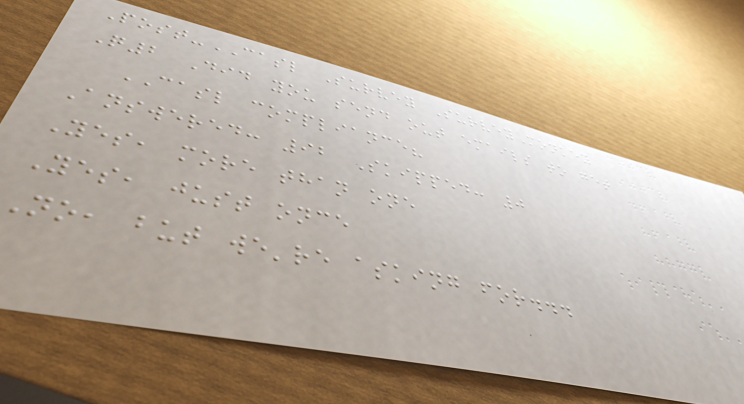Post-CASL Survey SurveyMonkey
Q2 Did you send out emails to get
CASL compliance?
Answered: 92 Skipped: 0
Yes, more than one
Yes, just once
No, but we're asking for...
